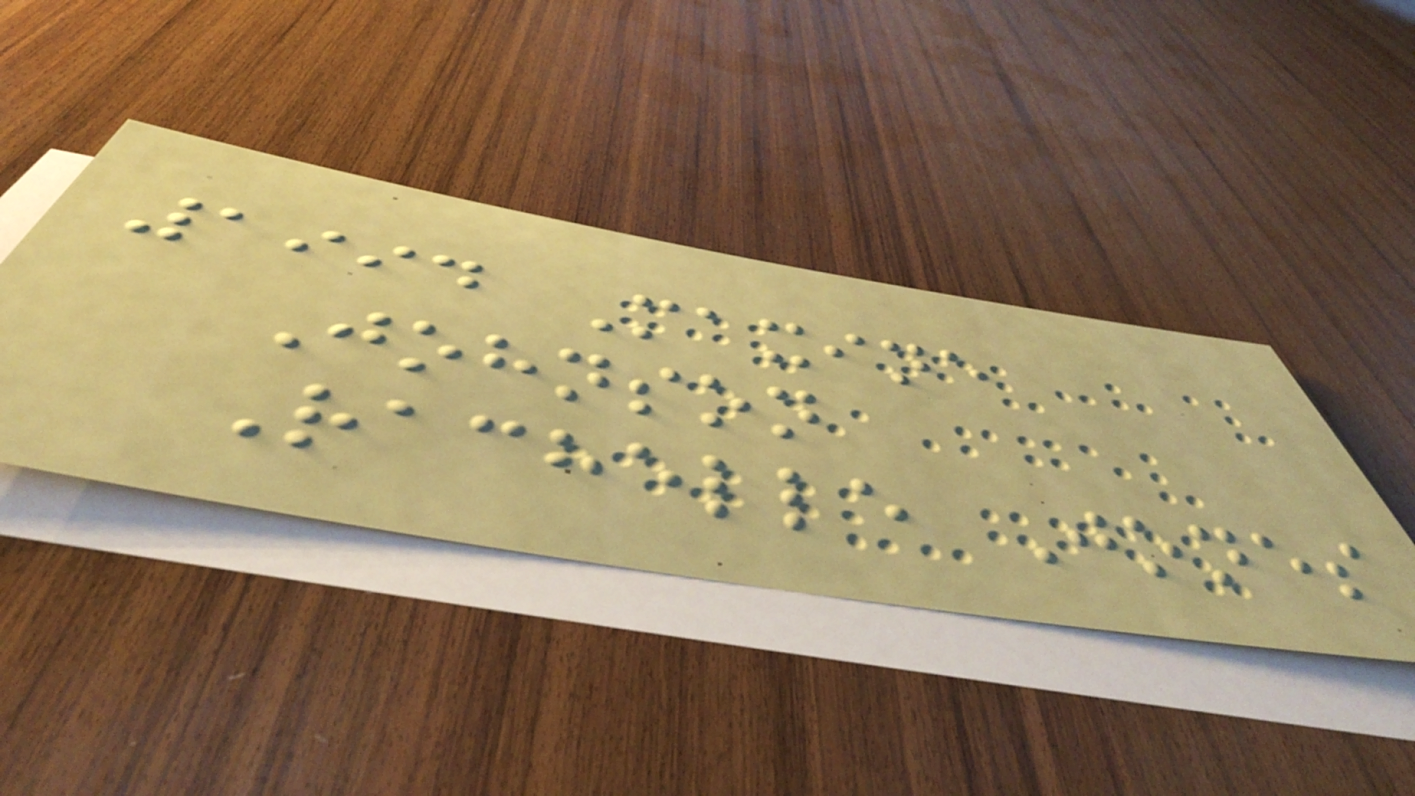1994 Maxine
Johnson
Rachelle Jones
